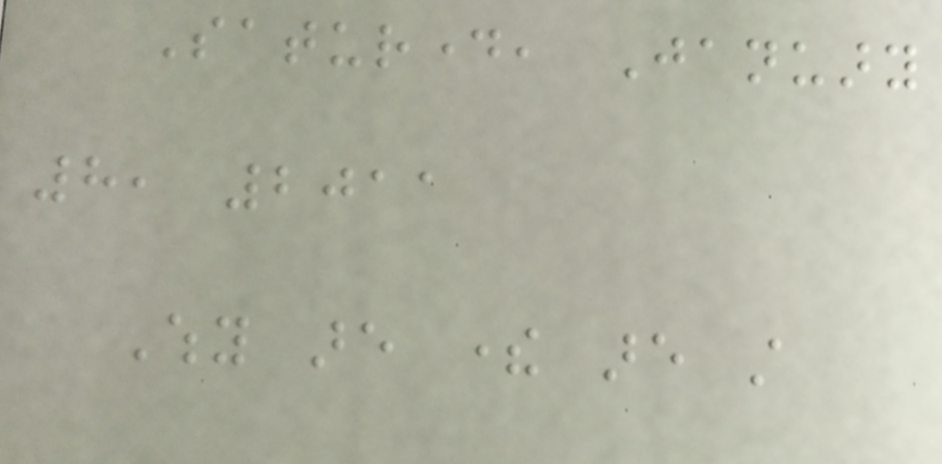Saturday, January
8, 2011
Why are there are still
